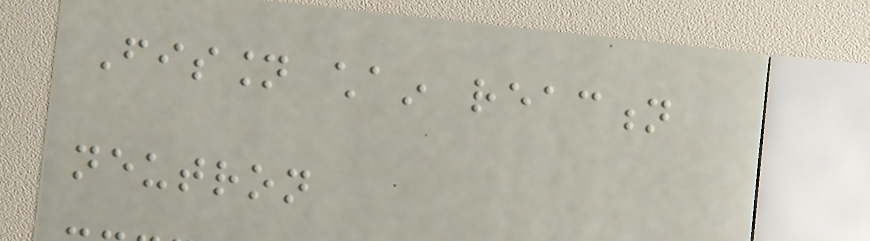Fission chain reaction
neutron
